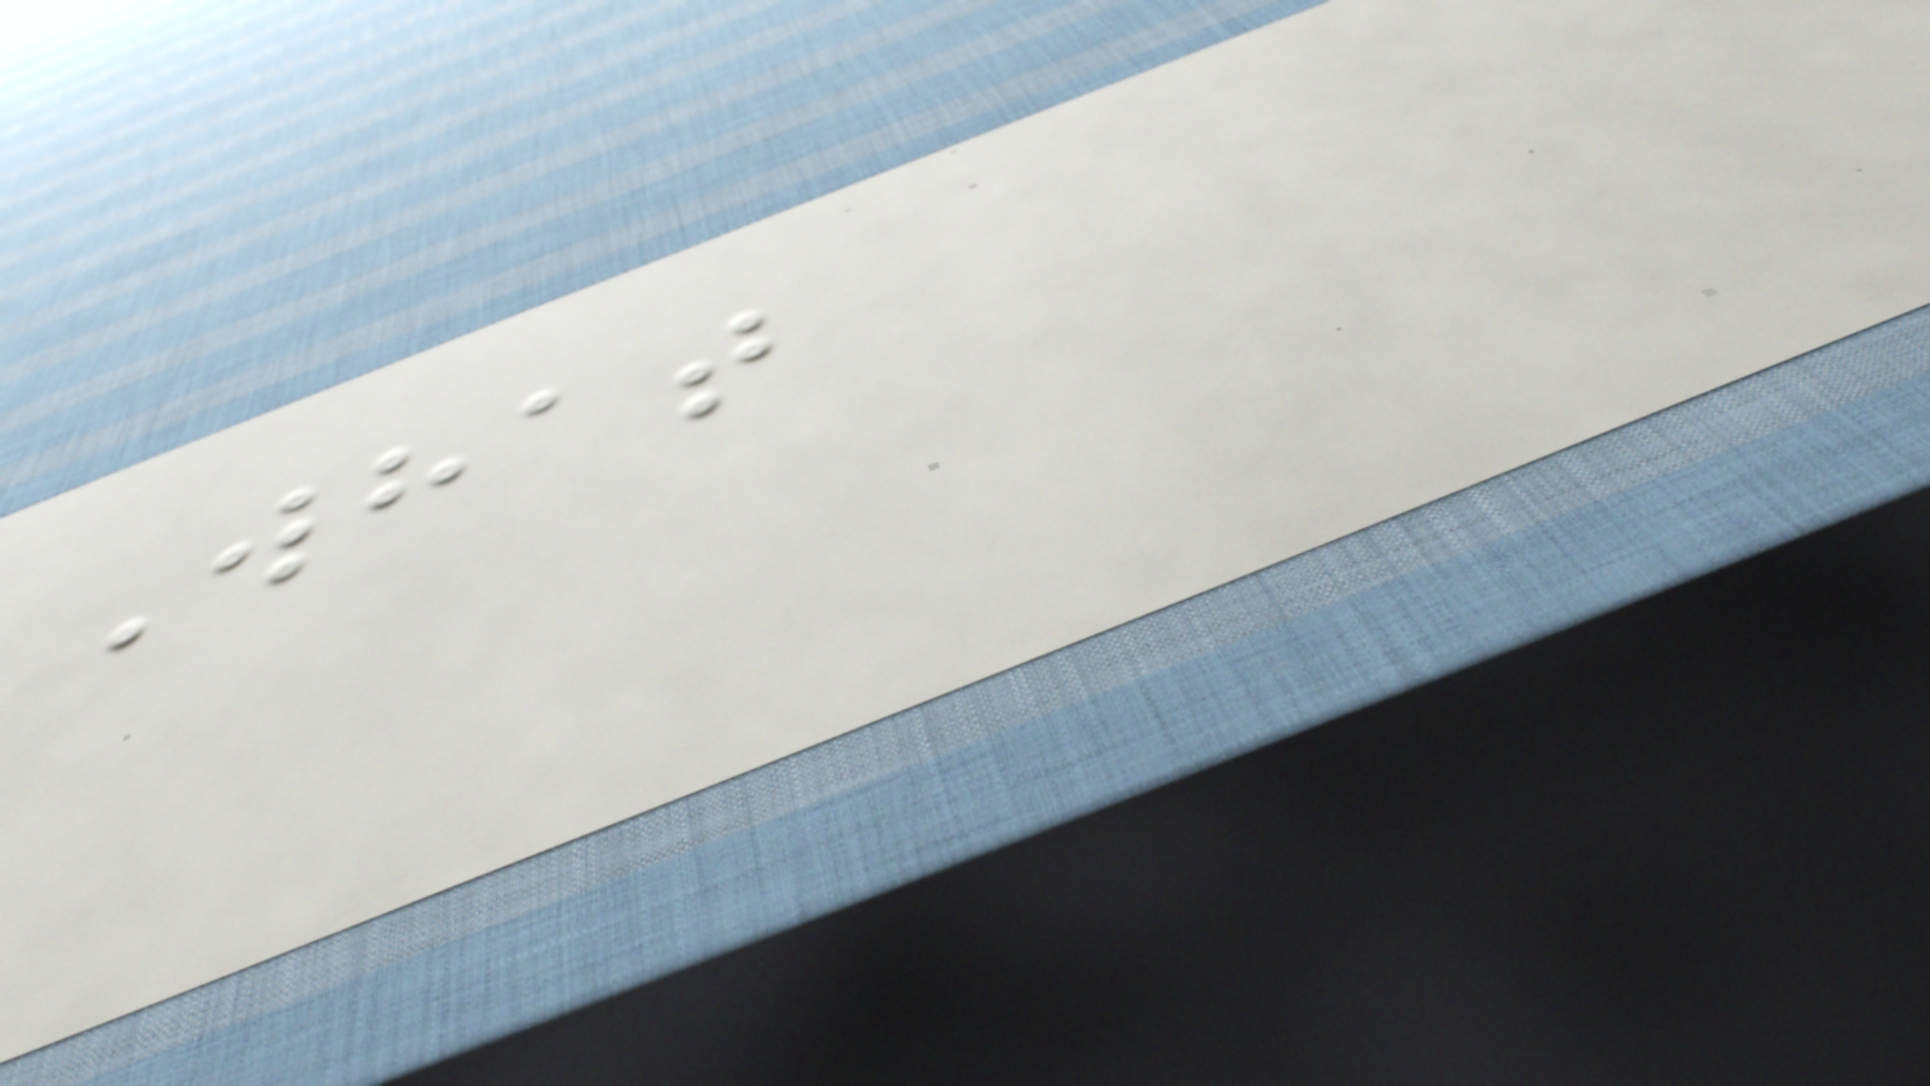What
